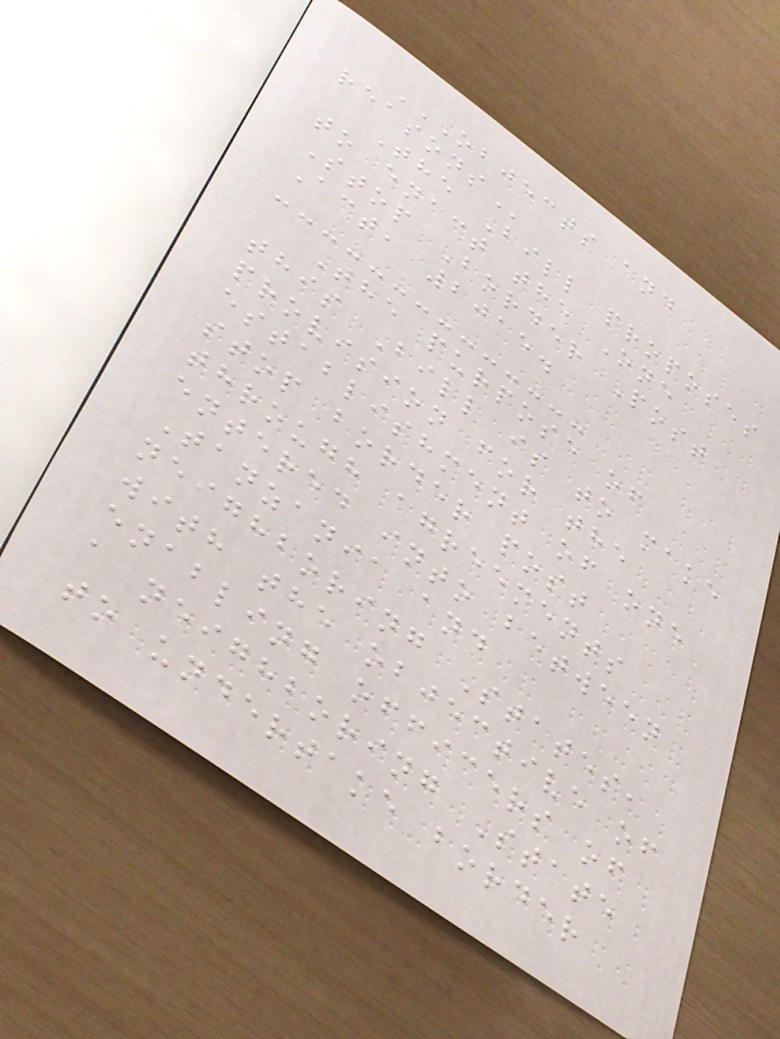OBJECTS AND
REASONS
The Bill proposes
to enact the One
Stop Border Post
Act, 2015.
The purpose of
this Bill is to make
provision for the
establishment of one
stop border post
through agreements
entered into between
Tanzania and
neighboring States,
with the objective of
enabling officers of
a neighboring State
to undertake border
